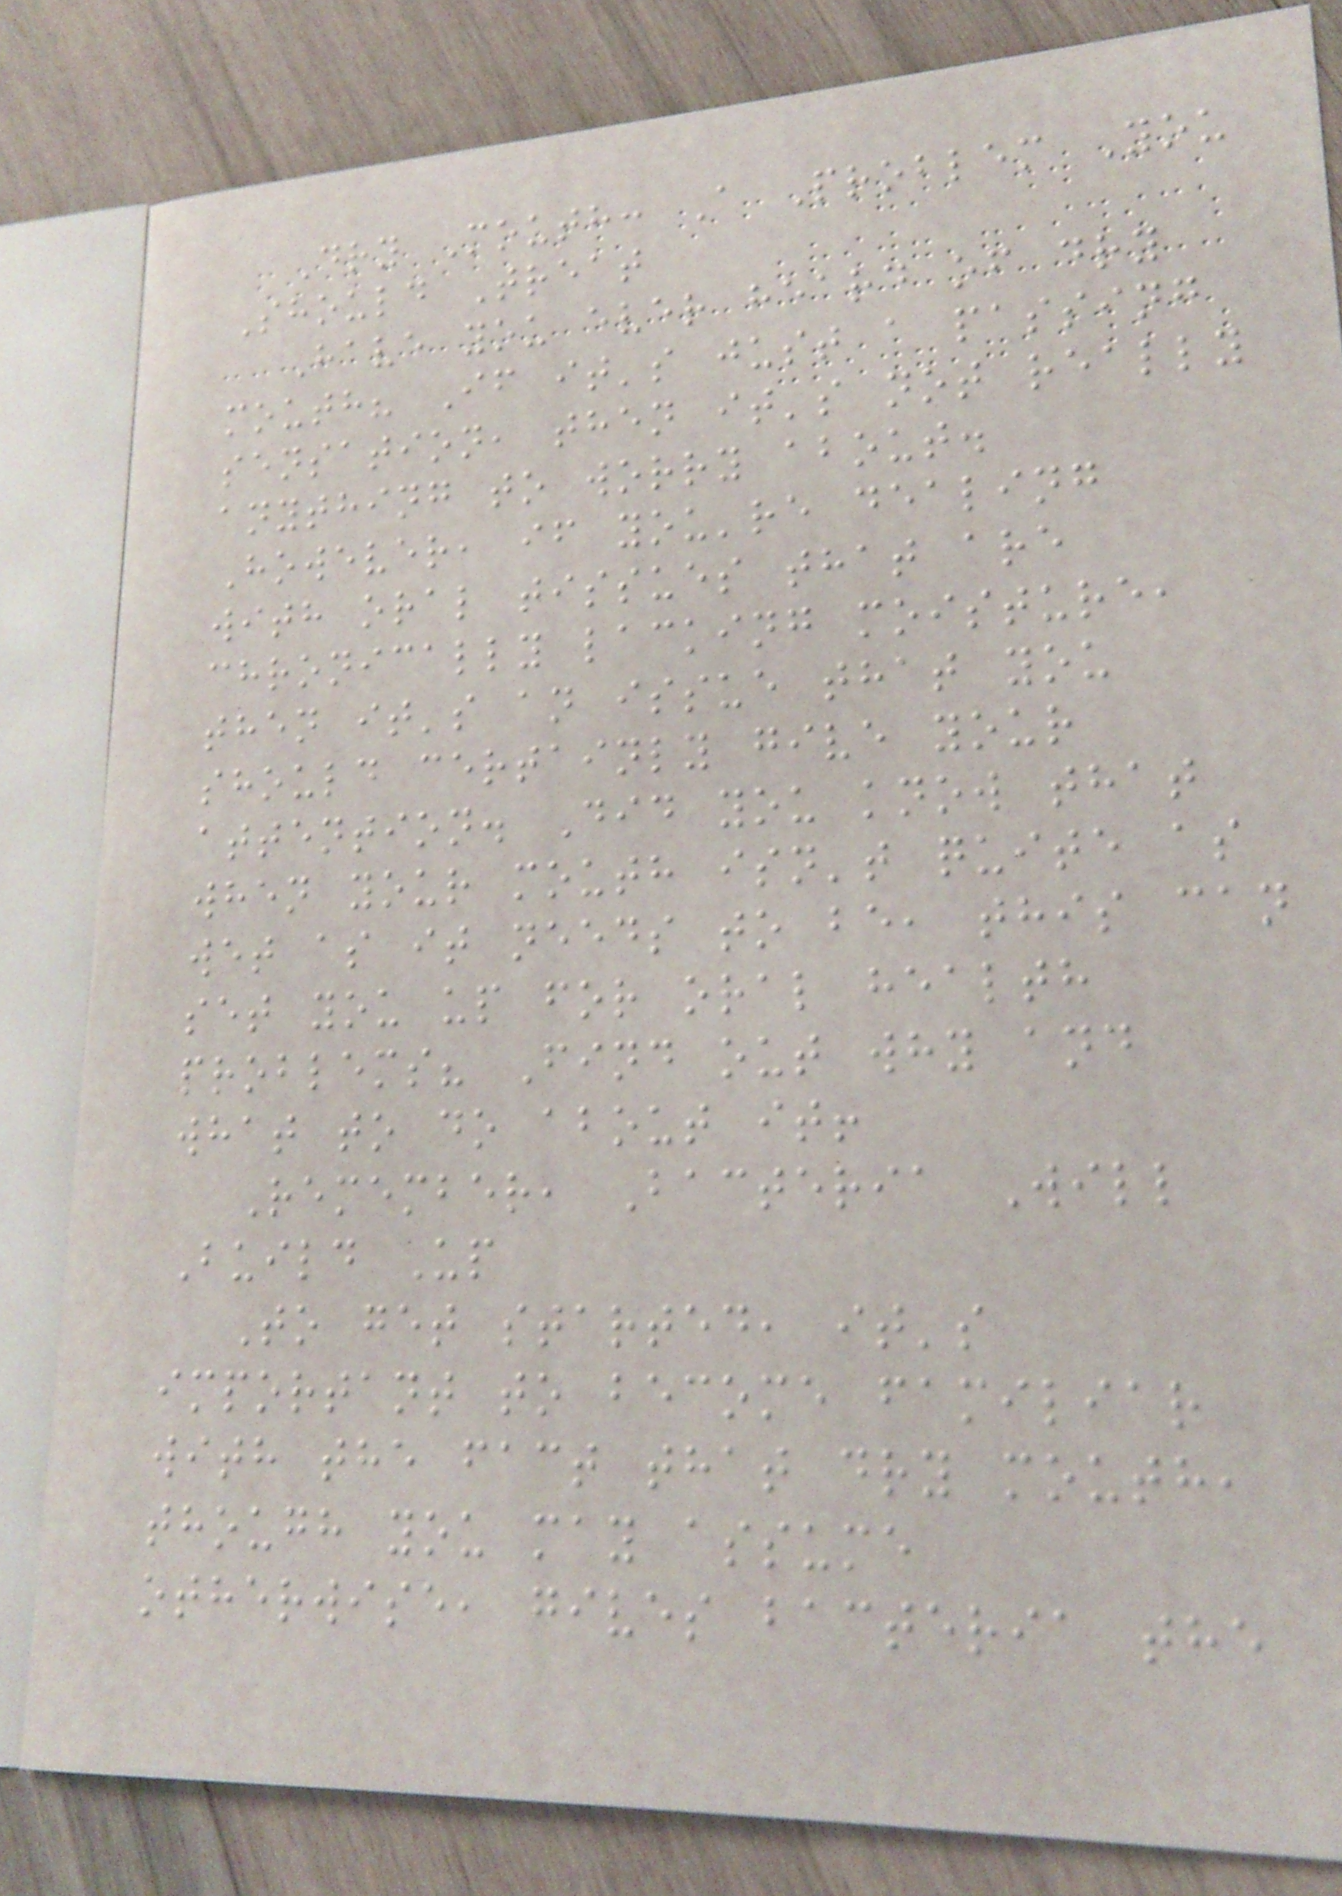Dry Mouth: A Problem You
Should Treat
Have you ever heard of dry
mouth? If it's just a passing
sensation, then it's not really
anything to worry about.
However, if you're dealing
with oral tissues that are
chronically lacking moisture,
then it's an issue that you
should certainly give your
attention. Did you know that
when your mouth isn't quite as
wet as it needs to be, this can
set you up for oral health
problems? Find out why and
what to do about it!
Remember, Bacteria Will
Build Up
To get started, it's
important to become familiar
with the fact that dry mouth,
though you may assume
otherwise, gives bacteria the
